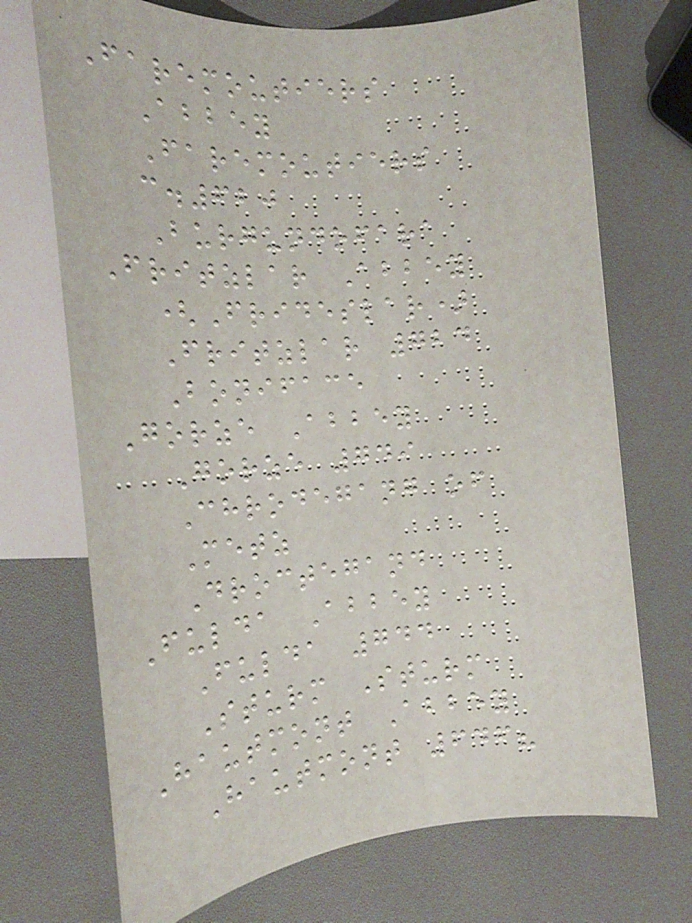Faremoutiers
Abbey
Faremoutiers
c.620
Burgundofara
Fritzlar Abbey
(Frideslar)
Fritzlar 724
Boniface
Gorze Abbey
Gorze 749
Chrodegang of
Metz
Droctegand
Fulda Abbey
Fulda 744
Sturm Sturm
Hautmont Abbey
Hautmont 646?
